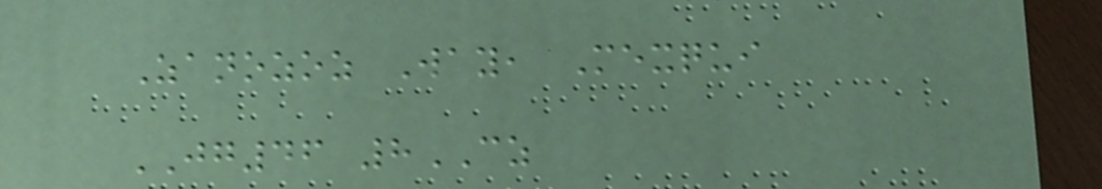Zanozoz Way, Mexqui
JG46 8CZ
